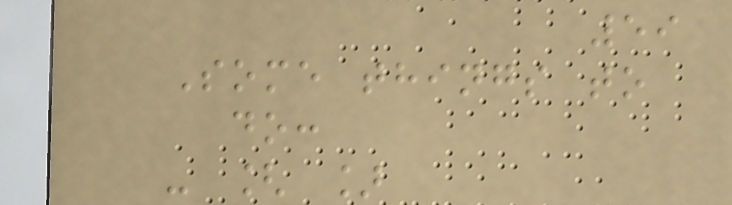59
Some things to
do:
- [ ]
